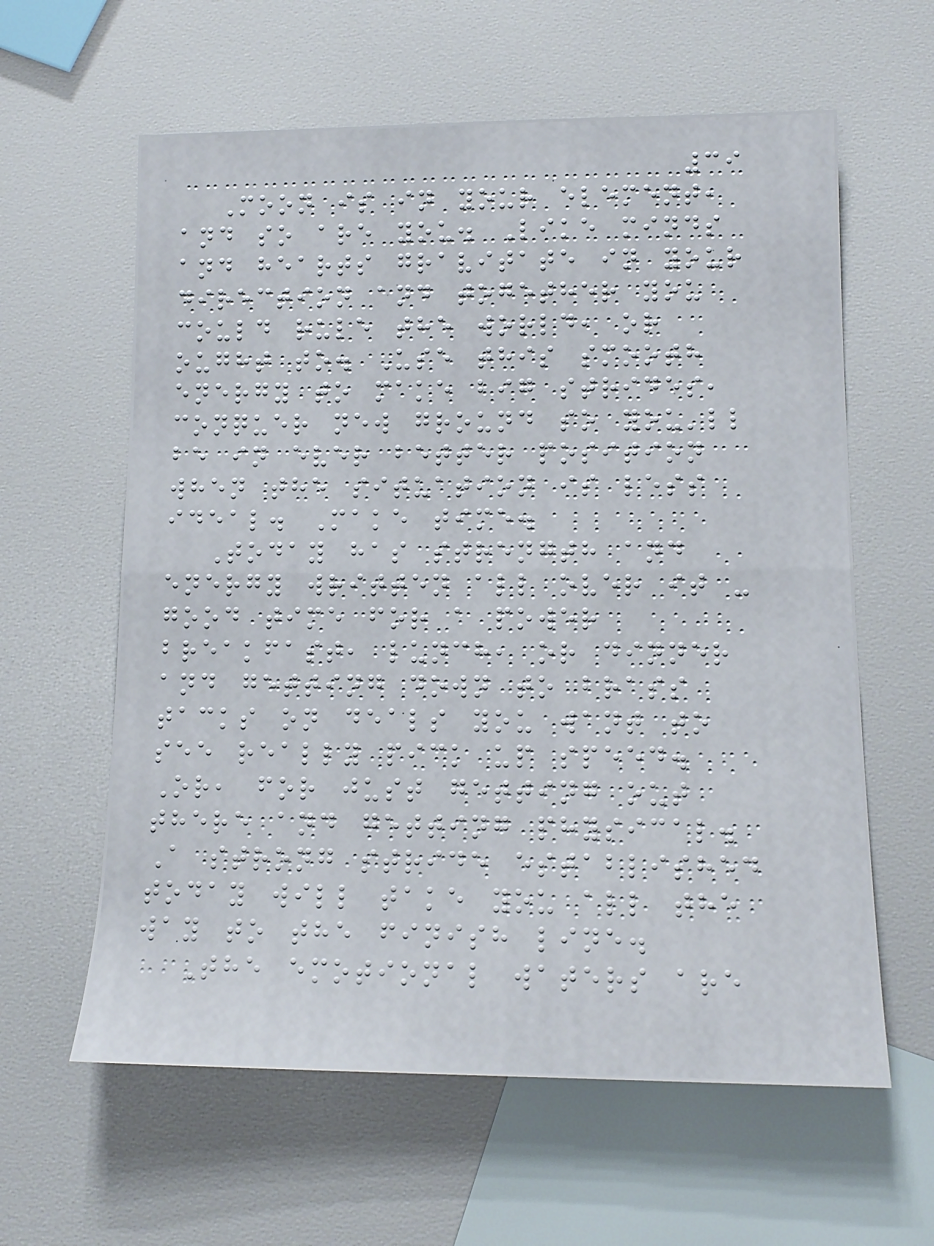39
Moon is in your element,
and so are you. Like minds
and hearts gravitate in your
direction and together you
could rule the world, or
ought to. Use this smooth
energy to make big strides,
conquer new ground so you'll
be in ever better position
when the situation is less
ideal. Make time.
Today has strength and
energy written all over it -
good time for a power
breakfast, lunch, or dinner
and getting down to brass
tacks on deals you want to
see really pick up speed.
Or, for just getting out
there and getting physical.
A strong stride established
today will take you all the
way to the finish line.
The emotional waters are
